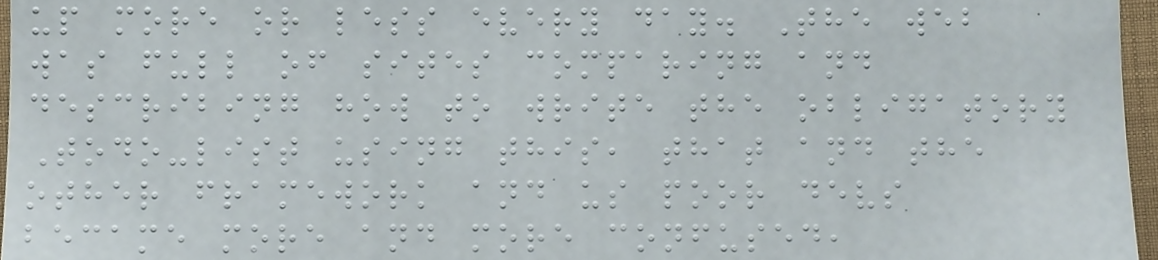up more or less every day. The web
was full of sites comparing and
describing how to write the obligatory
Todo-list using this, that and the
other framework and us poor devs
became more and more confused,
